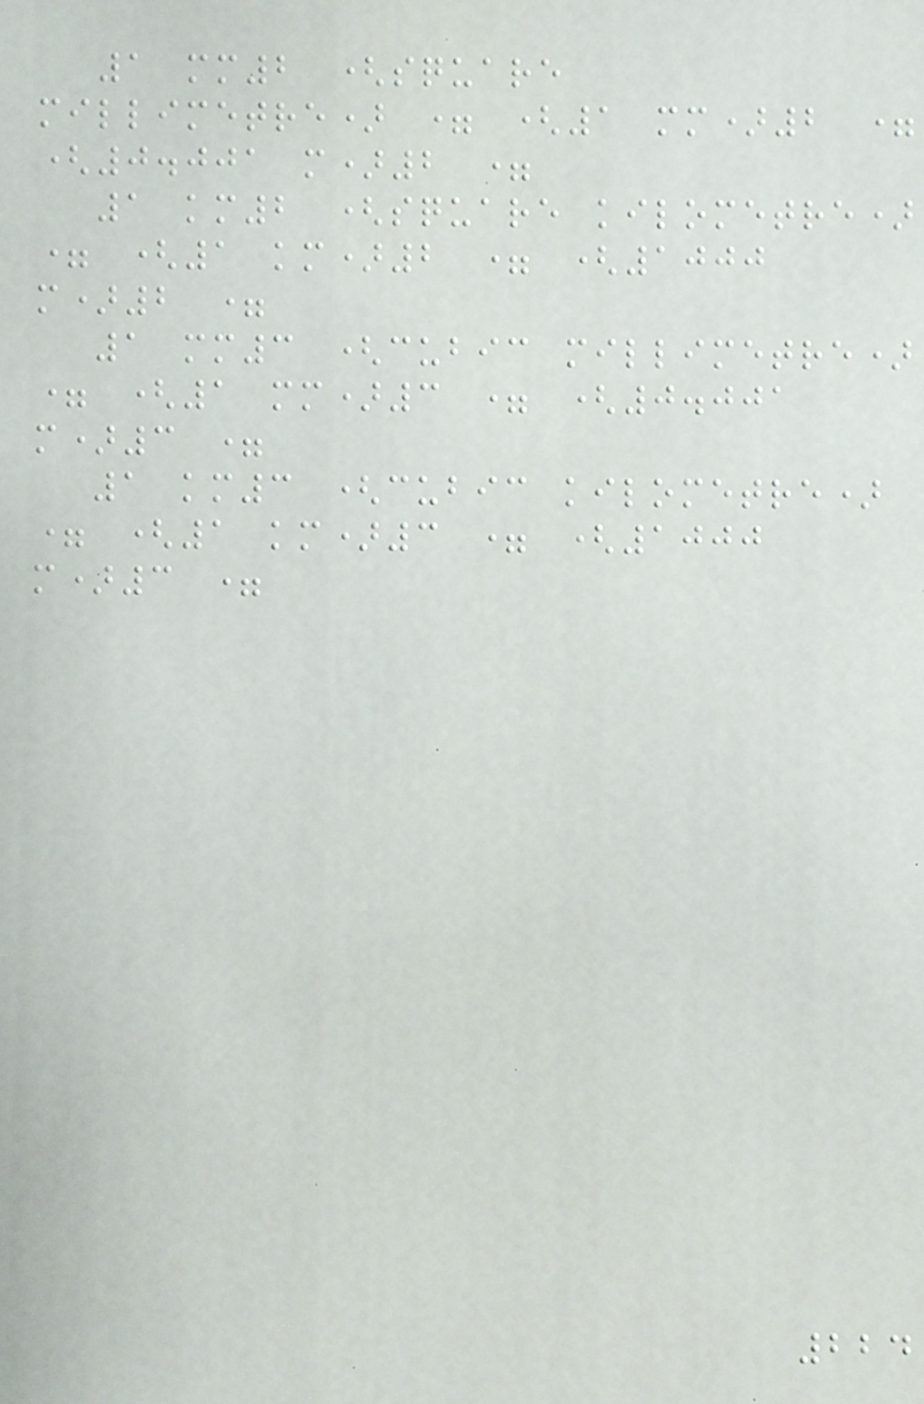1 mm2 (square
millimetre) = (1 mm)2 =
(0.001 m)2 =
1 km2 (square kilometre)
= (1 km)2 = (1000
m)2 =
1 mm3 (cubic millimetre)
= (1 mm)3 = (0.001
m)3 =
1 km3 (cubic kilometre)
= (1 km)3 = (1000
m)3 =
224
